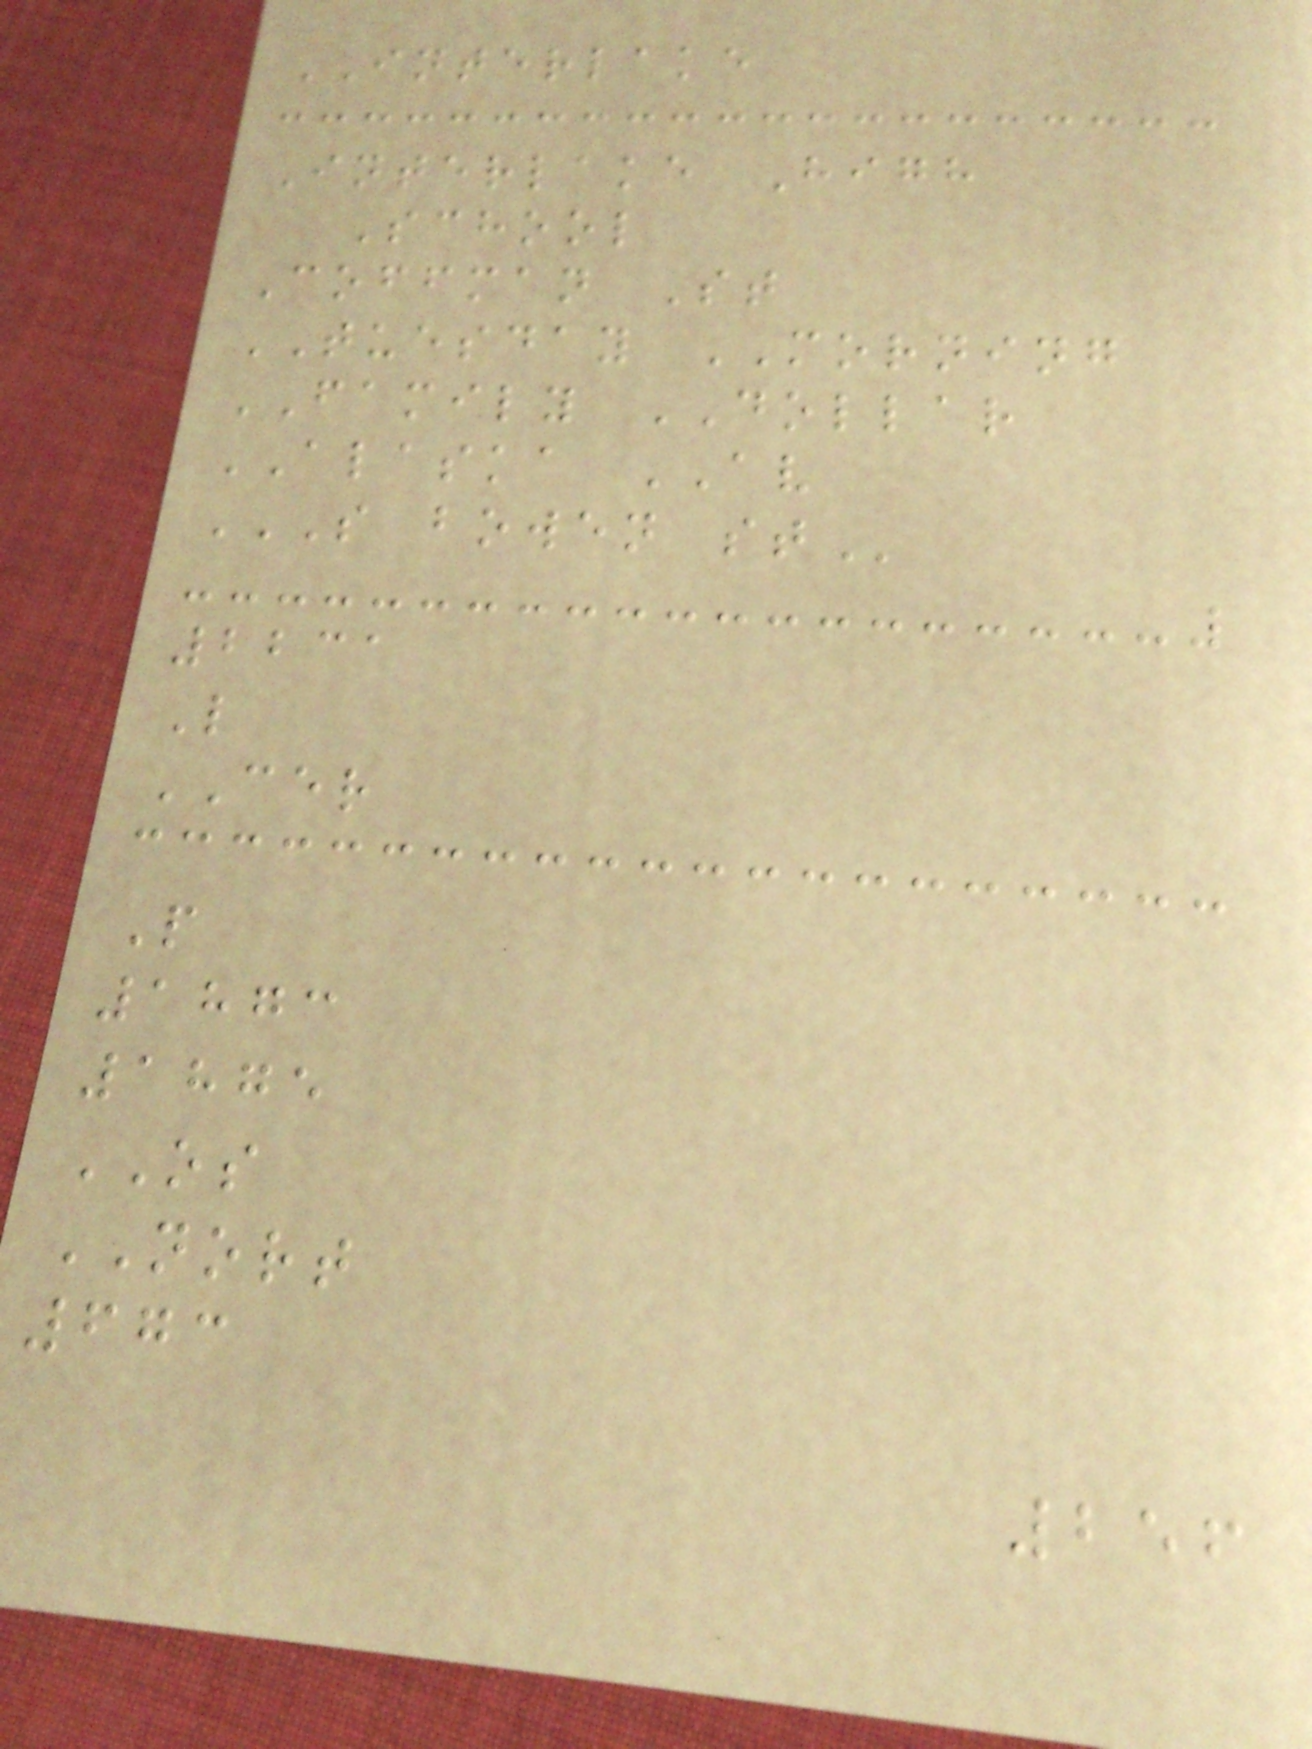INTERLAKE
Interlake High
School
Coffman St
TUESDAY MORNING
FAMILY DOLLAR
ALASKA AV
S BOWEN ST
2231
L
CER
P
1873
1875
OS
NORT
673
256
